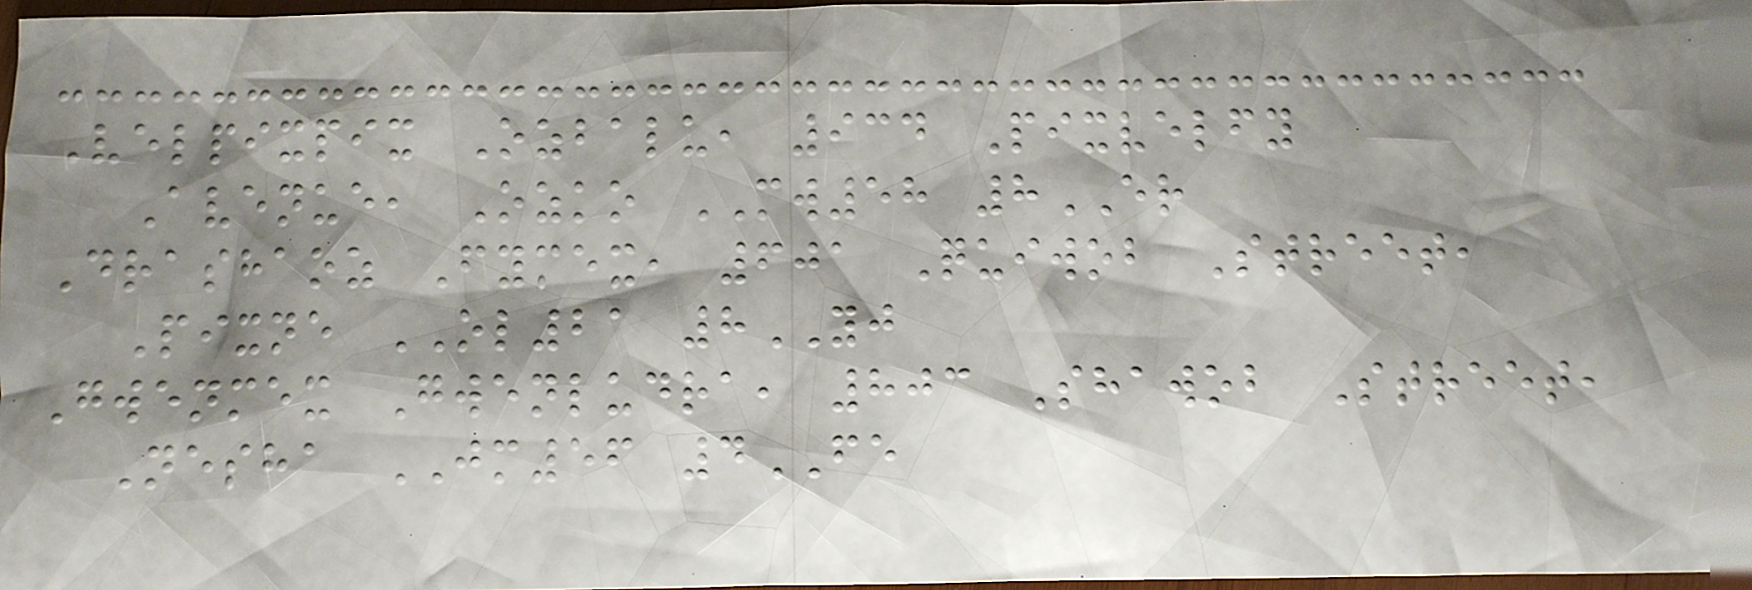Velpixpix Ozbalu, 934 Pixvelfy
Avenue, Ozko MW58 8ER
Drashaoz Fymex, 601 Quiwob Street,
Pixne OL21 8YJ
Gwenmex Gwenludra, 803 Shawob Street,
Nesha JM56 4FE
